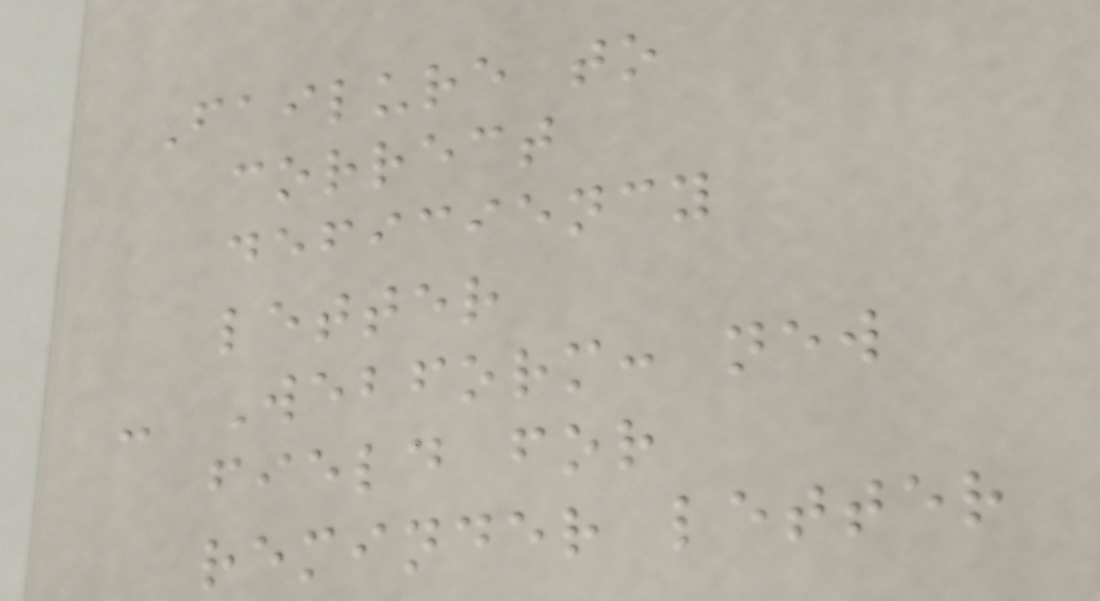Failure to
correct
deficiency
letter
- Webform: new
field for
reminder letter
